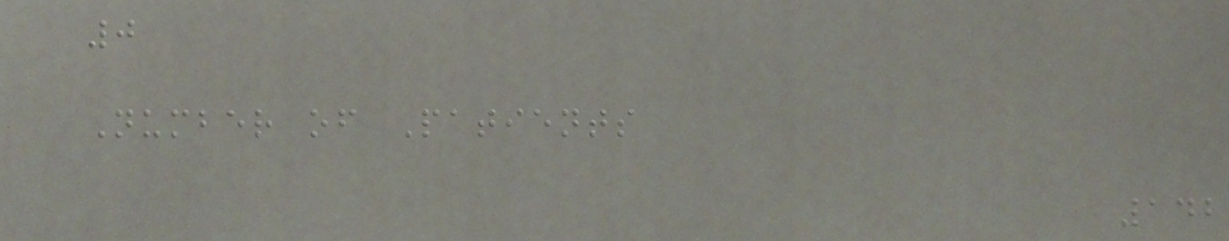0
Number of Patients
142
